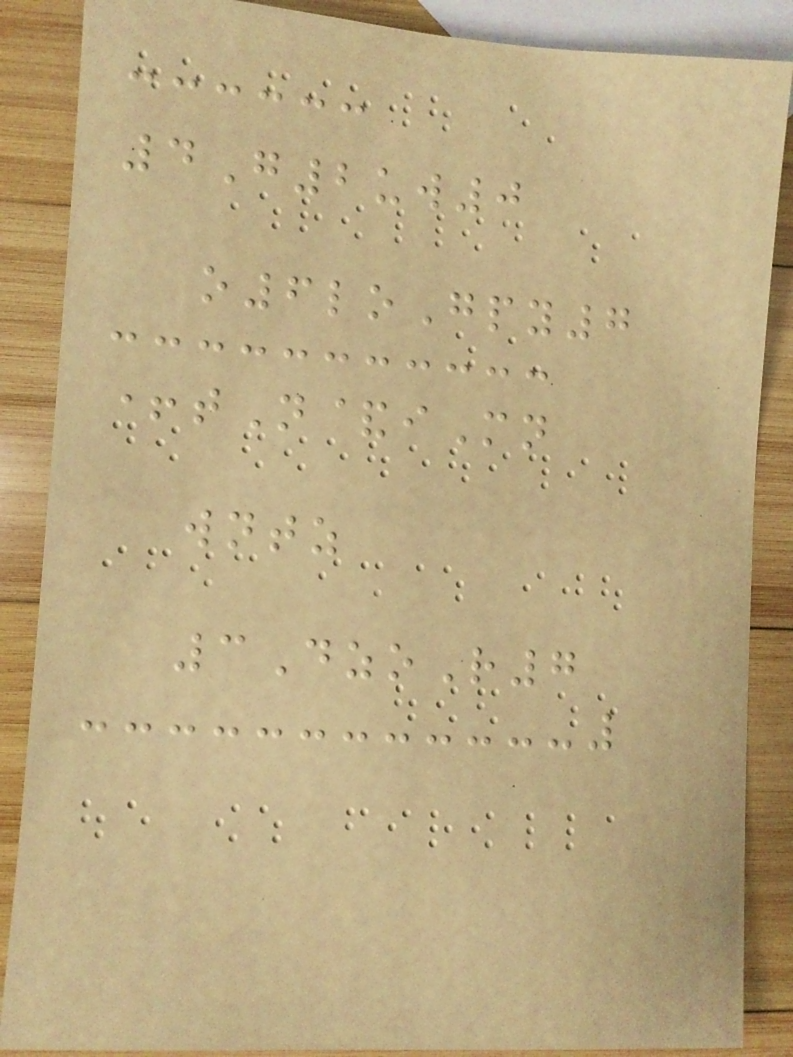4G2uw0
o6loGpy7
+tN&iMn
wntz
3DzoR7
